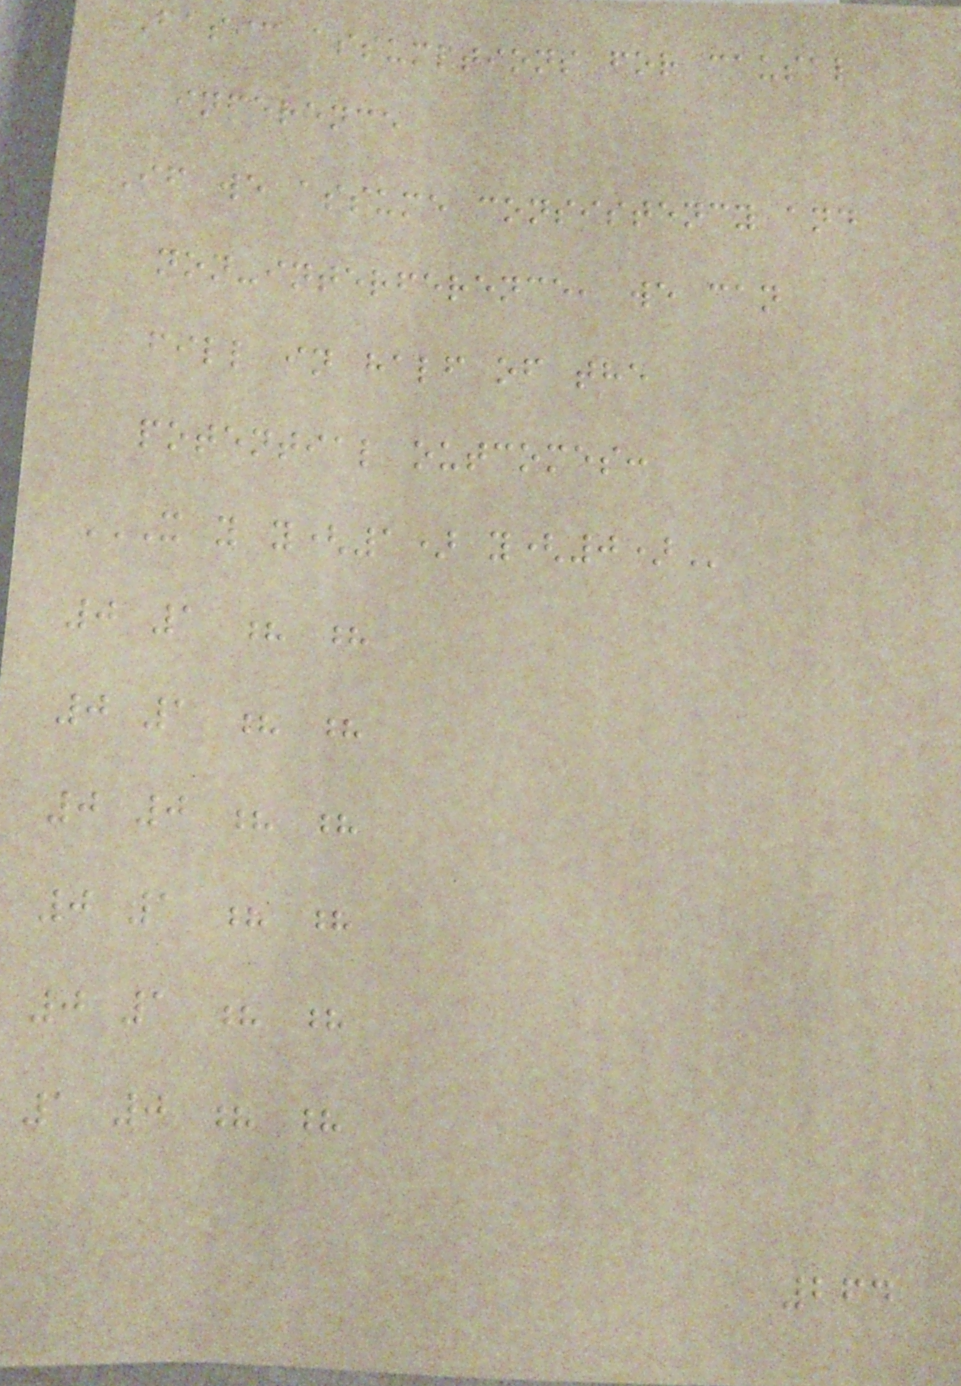Basic assumptions for causal
inference
If we assume consistency and
non-interference, we can
fill in half of the
potential outcomes:
X Y Y(1) Y(0)
0 1 ? ?
0 1 ? ?
0 0 ? ?
0 1 ? ?
0 1 ? ?
1 0 ? ?
264
